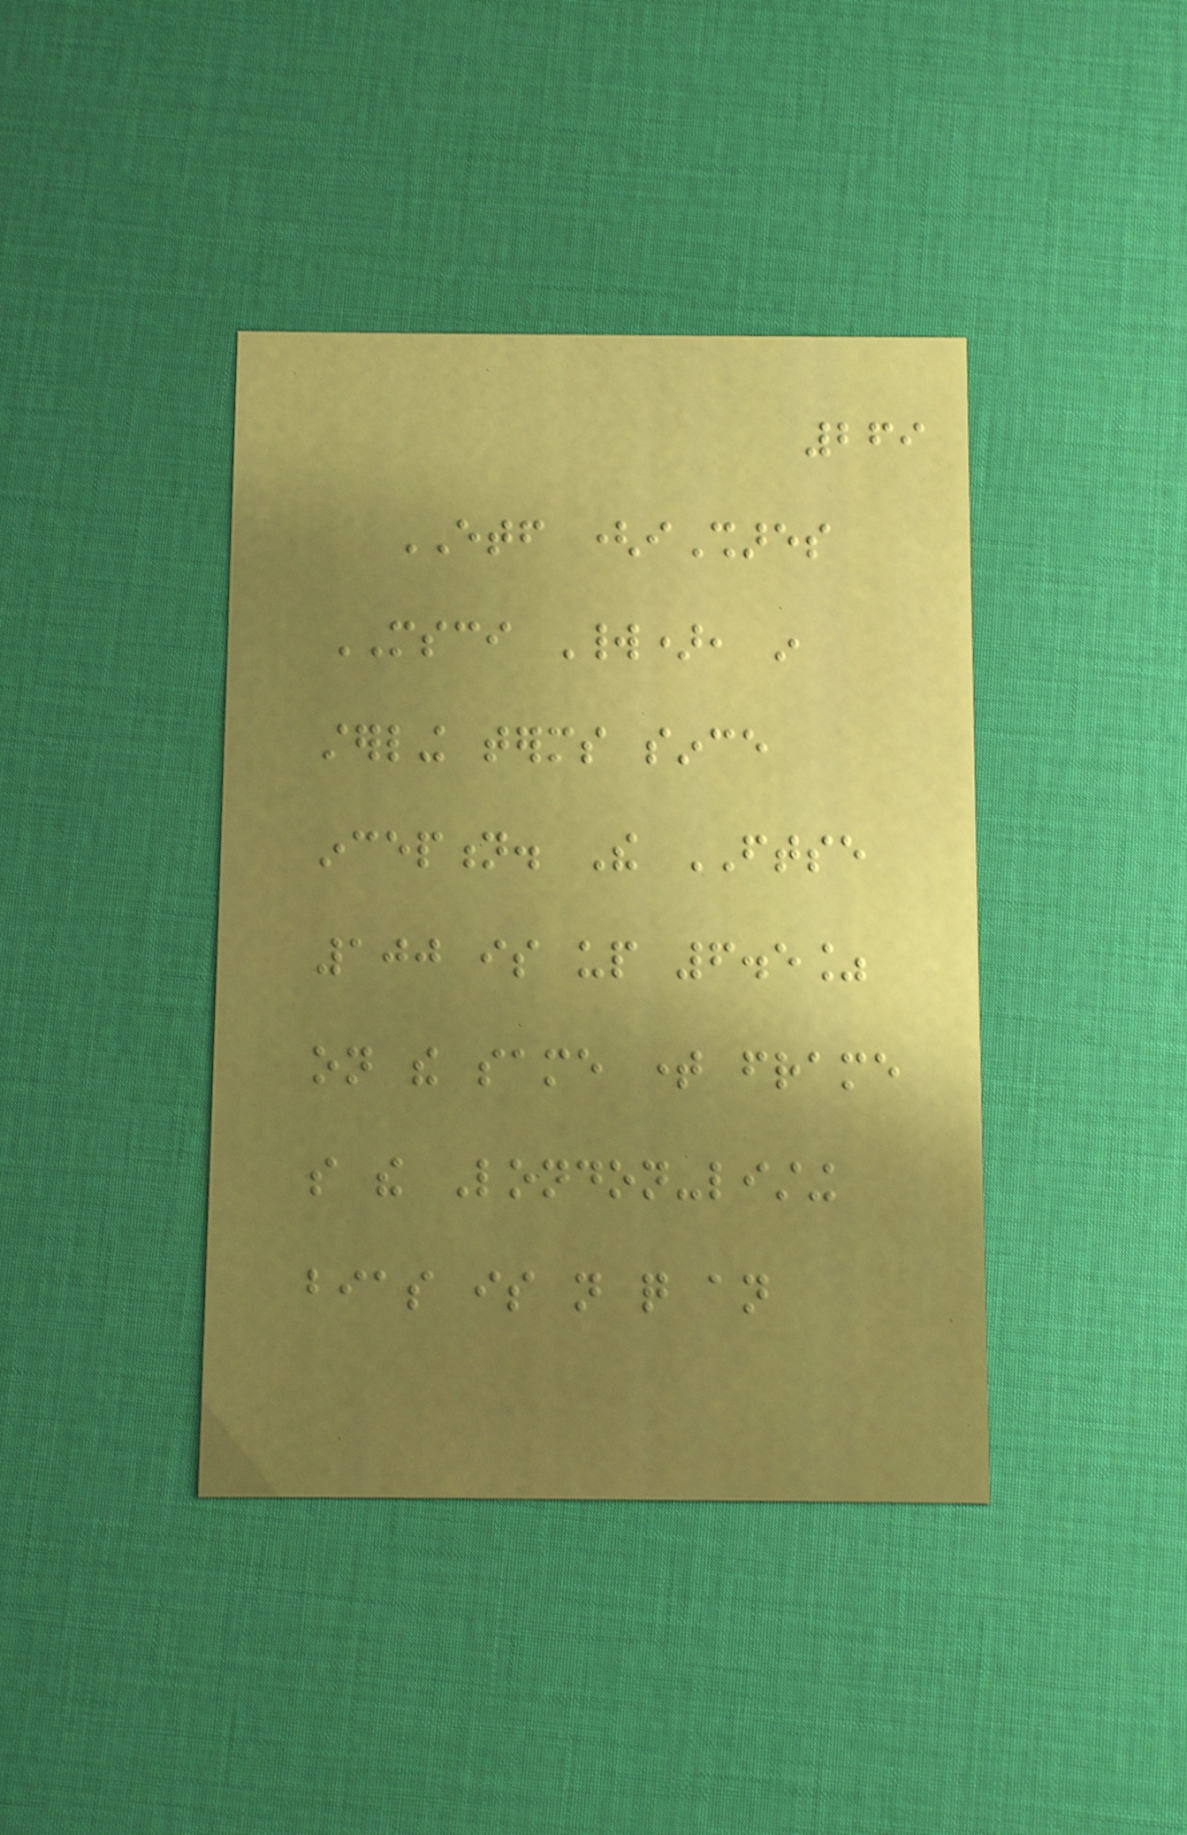269
ETF (iShares
MSCI World), in
sterling terms since
inception. The FTSE
100 is up 6.5%
on the same time frame
so the London-listing
bias is not quite an
